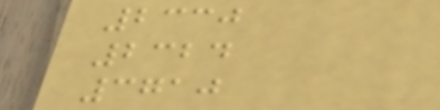2330
2324
3710
